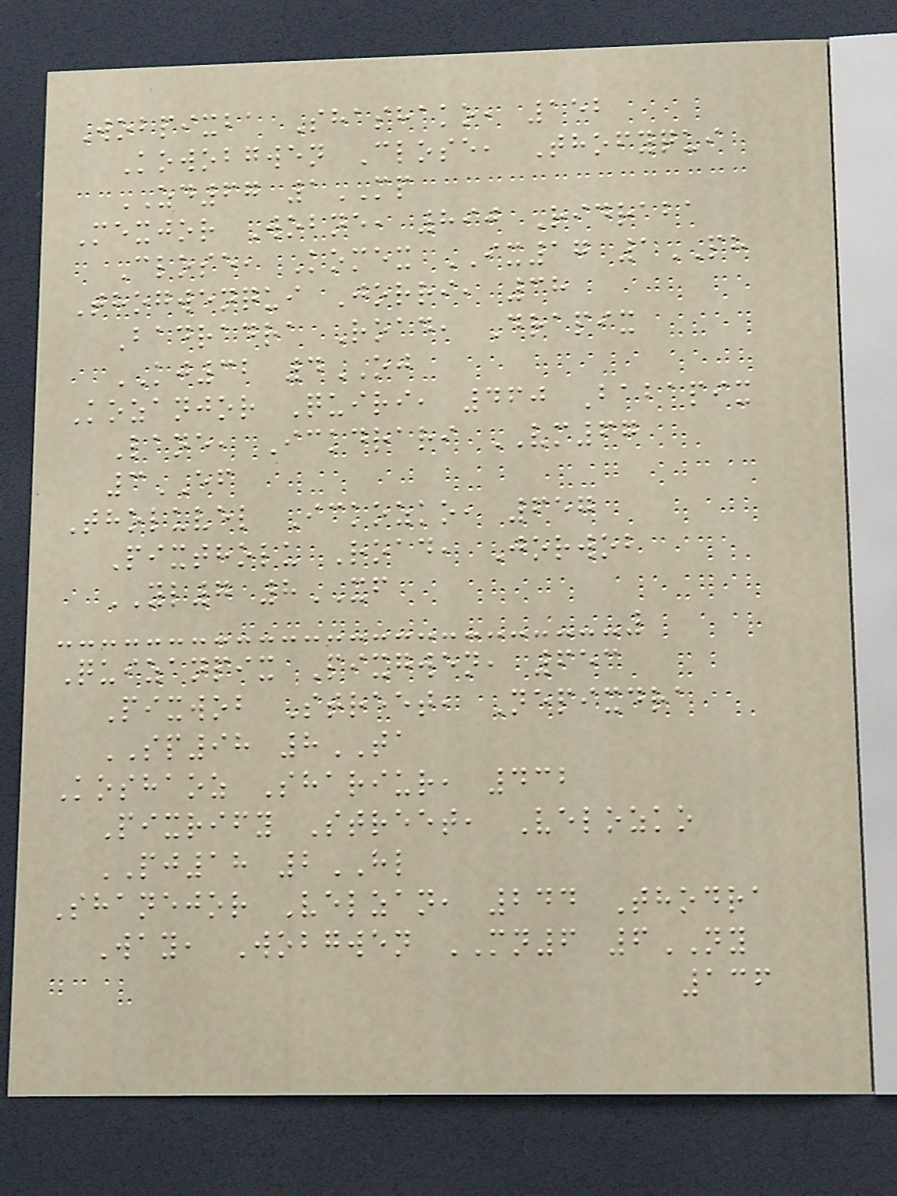Wobpixba Shashako, 152
Kowobgwen Close, Thofyqui
ZD67 1MP
Mexjor Wobne, 890 Ridraba
Close, Komex IX17 1PH
Thogwenqui Jorri, 38
Badradra Road, Drapix
KJ32 4OJ
Kozanjor Quiri, 460 Babapix
Lane, Ickdrari VM67
3EF
Tholuvel Ickozko, 657
Pixtholu Road, Jorwob
YL7 8XF
Quizanpix Pixgwen, 653
Pixwob Street, Nepixdra
SP98 8TA
Koshaoz Shariur, 432
Pixrify Street, Velozko
PJ18 2HL
Shanejor Velzan, 244 Thodra
Way, Wobgwen MN6 6NY
136
